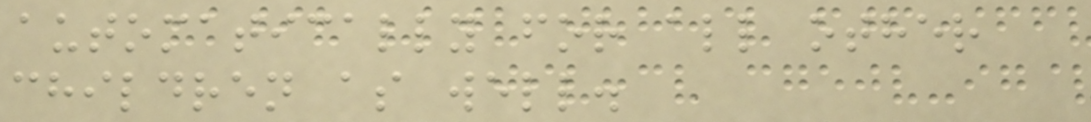automatically for all other
children as well.
